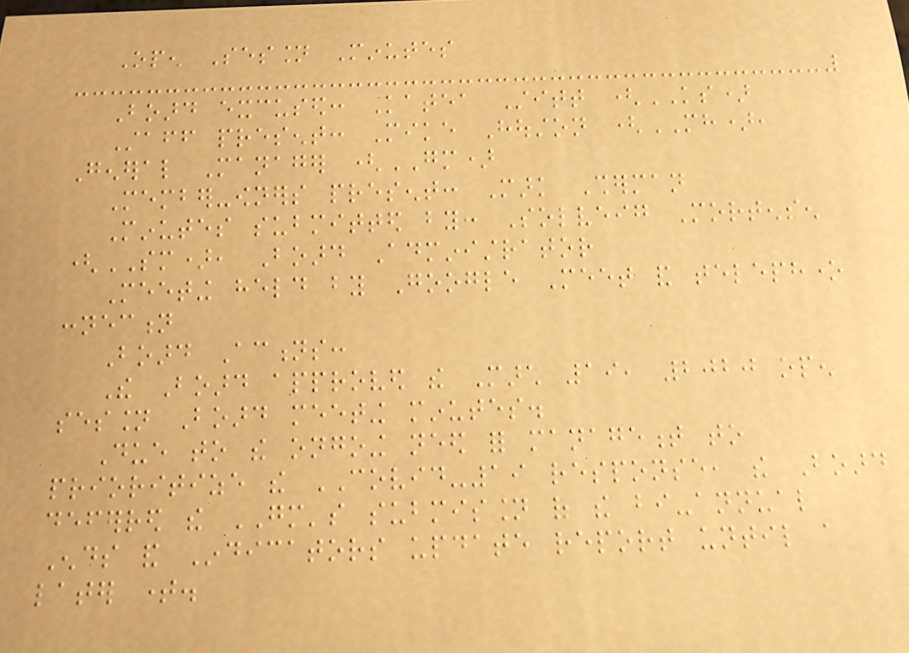Open Session Minutes
Board excused: Katea Stitt (KS)
Staff present: Mike Houston (MH),
General Manager (GM)
Member-owners present: Mark Sherman
Minutes submitted by: Solveig Mortensen
(SM), Board Administrator
Meeting held by Google Meet and telephone
connection
Board Actions:
The Board approved the March 19, 2020 open
session Board meeting minutes.
Due to the ongoing need for management to
prioritize the COVID-19 response, the Board
deferred the GM's submission of the bi-annual
Ends and Indicators update report until a
later time.
